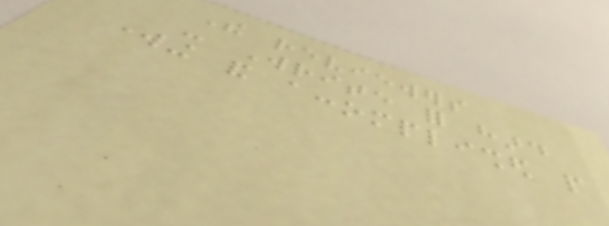The reviewers
- Write for hard
working and accomplished people
